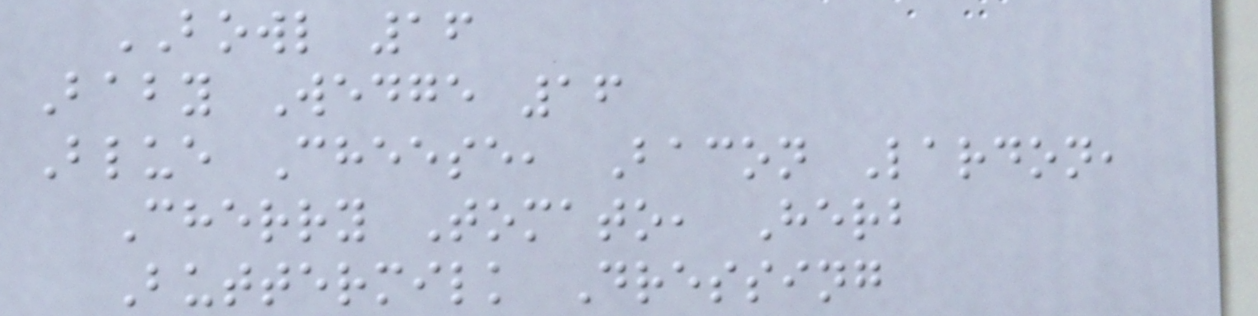BOWL 16
Baby Wedge 16
Blue Cheese, Bacon Lardon,
Cherry Tomato, Herb
Buttermilk Dressing
